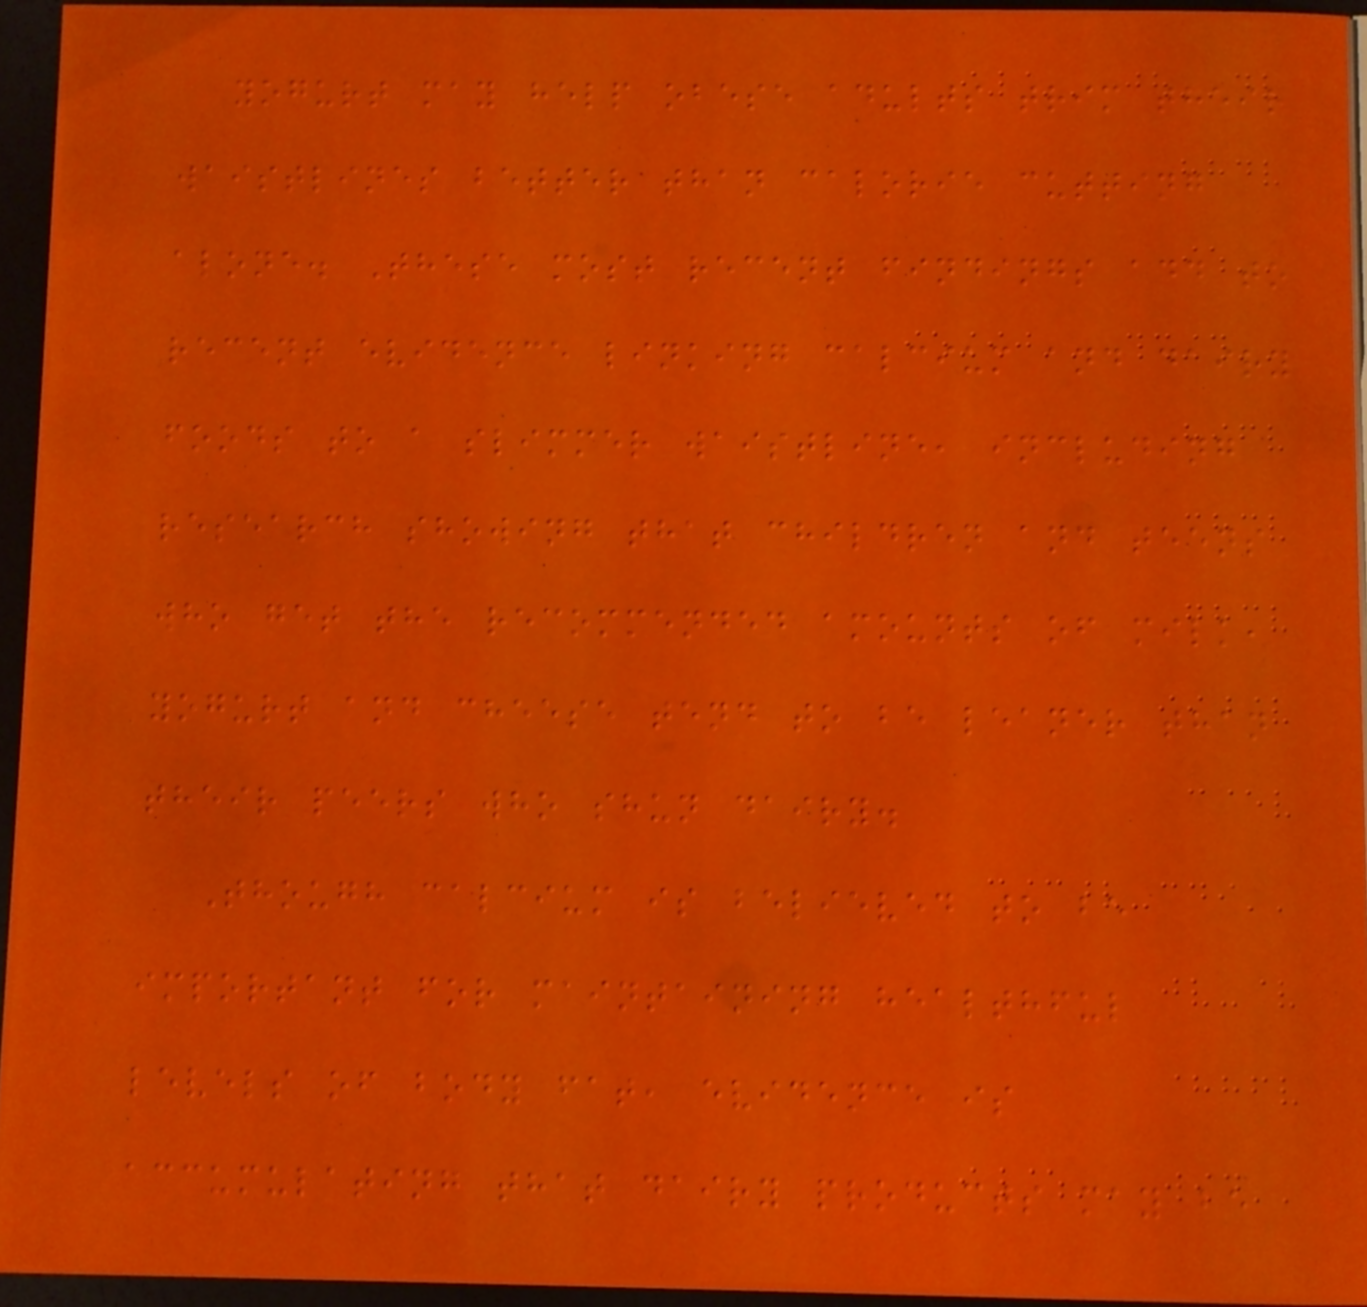yogurt may help obese adults trim their
waistlines better than calorie cutting
alone. These most recent findings add to
recent evidence linking calcium and dairy
foods to a slimmer waistline, including
research showing that children and teens
who get the recommended amounts of milk,
yogurt and cheese tend to be leaner than
their peers who shun dairy.
Though calcium is believed to be
important for maintaining healthful
levels of body fat, evidence is
accumulating that dairy products may be
